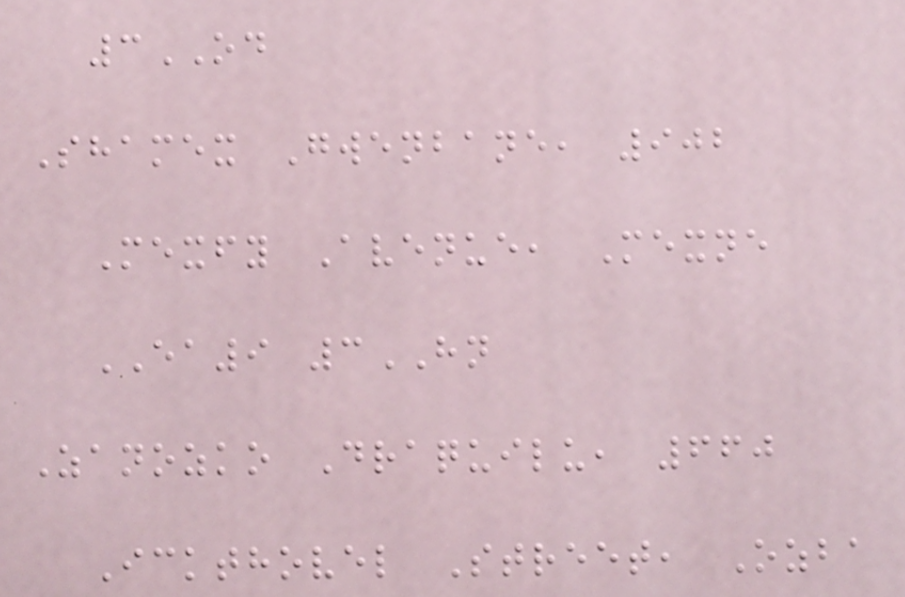3OD
Shamex Gwenbane, 902
Mexfy Avenue, Mexne
EA9 3HN
Zanozko Draquilu, 660
Ickthovel Street, Ozba
